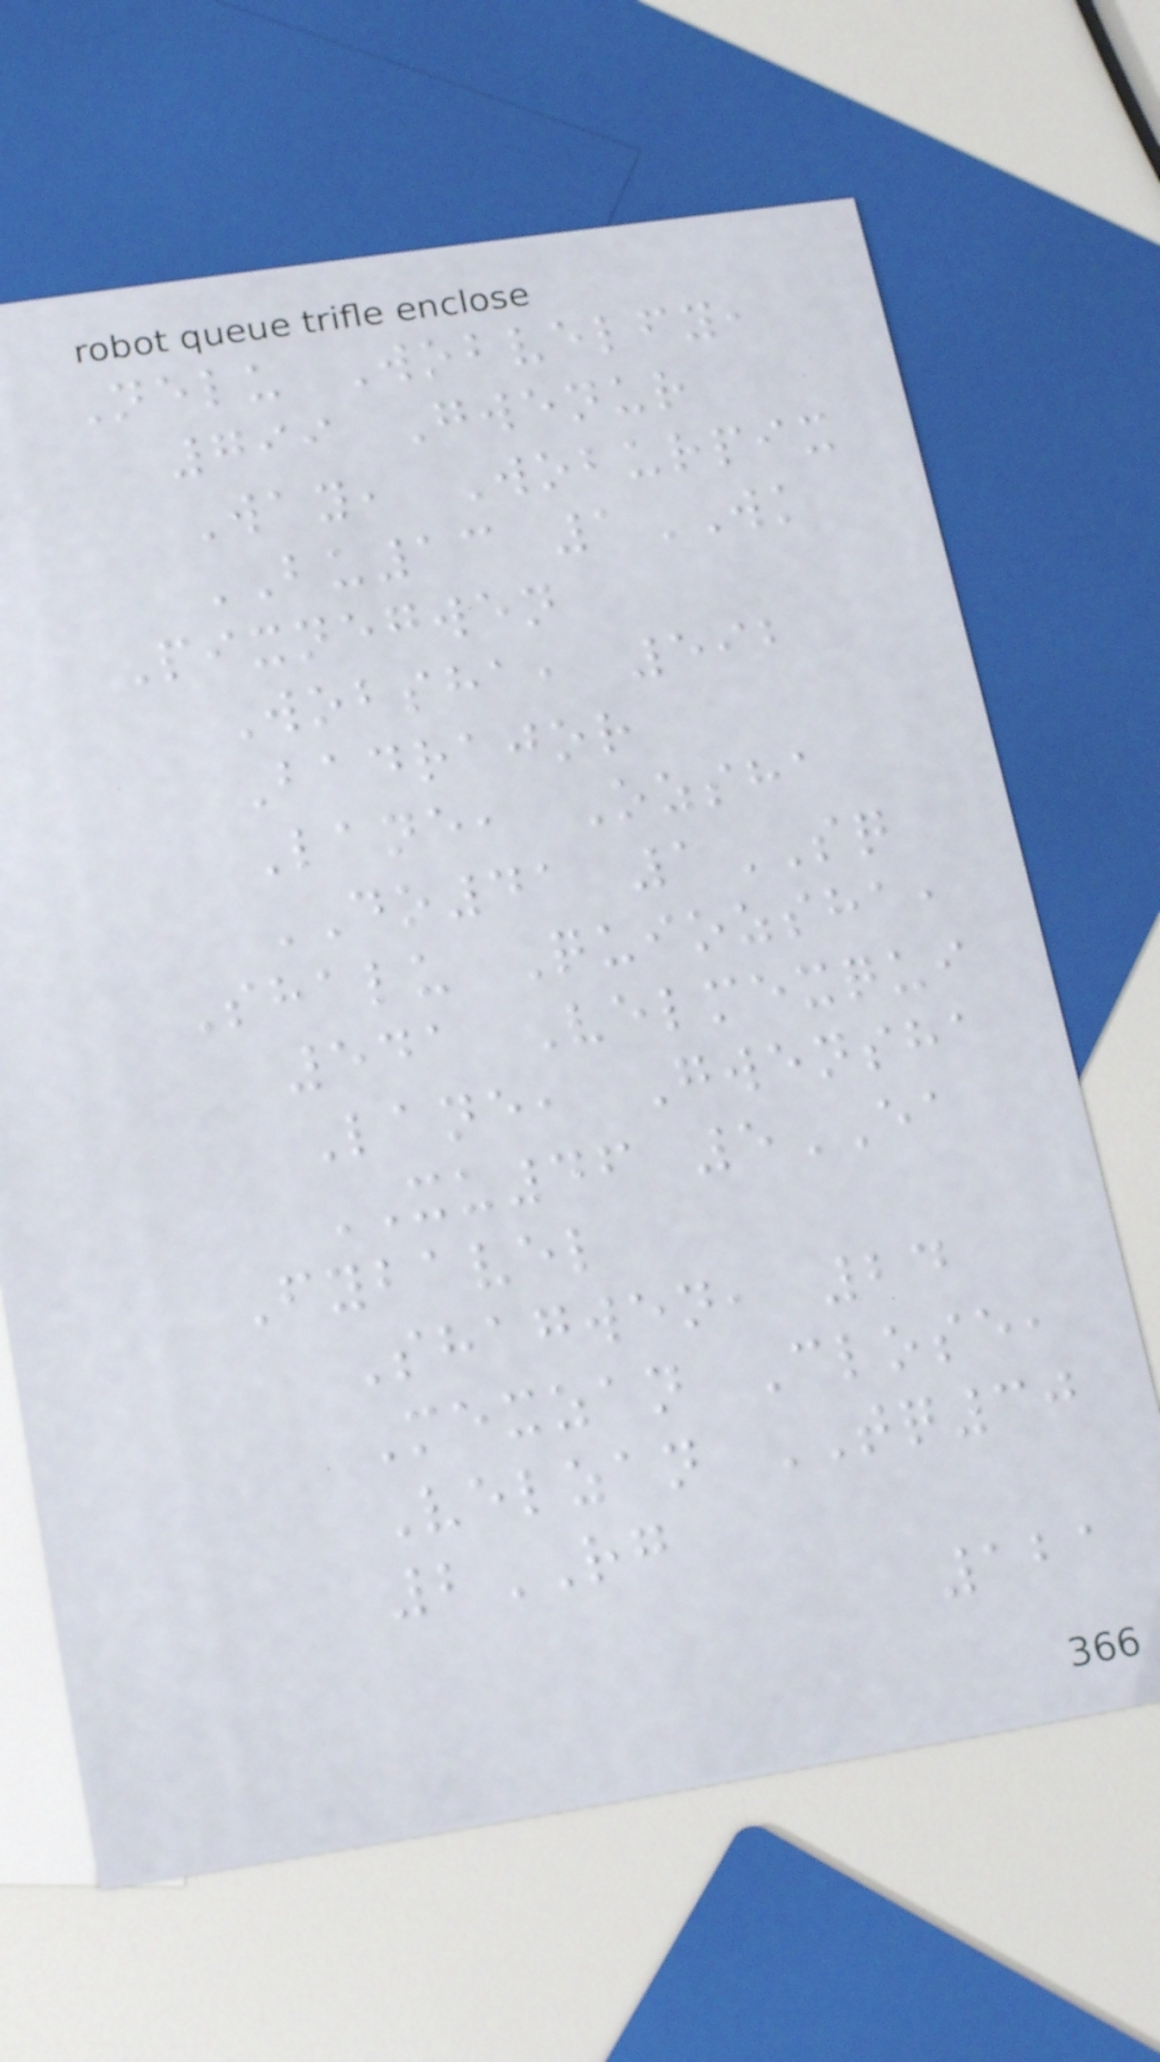Nelu Wobvelfy,
799 Gwenur
Way, Woburpix
BU13 1WK
Pixnegwen
Wobsha, 592
Badrajor
Lane, Ozsha
DO41 1SQ
Shalu Quiozsha,
541 Velmexqui
Lane, Gwensha
XU46 5EA
Fybavel
Shagwen, 24
Mexzan Close,
Velzan TQ30
2RG
121
